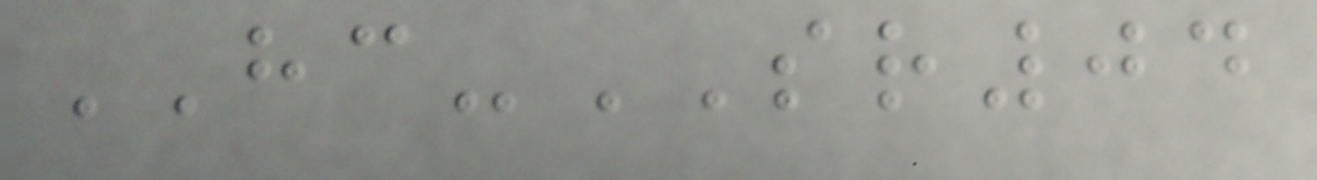HC-SR04
